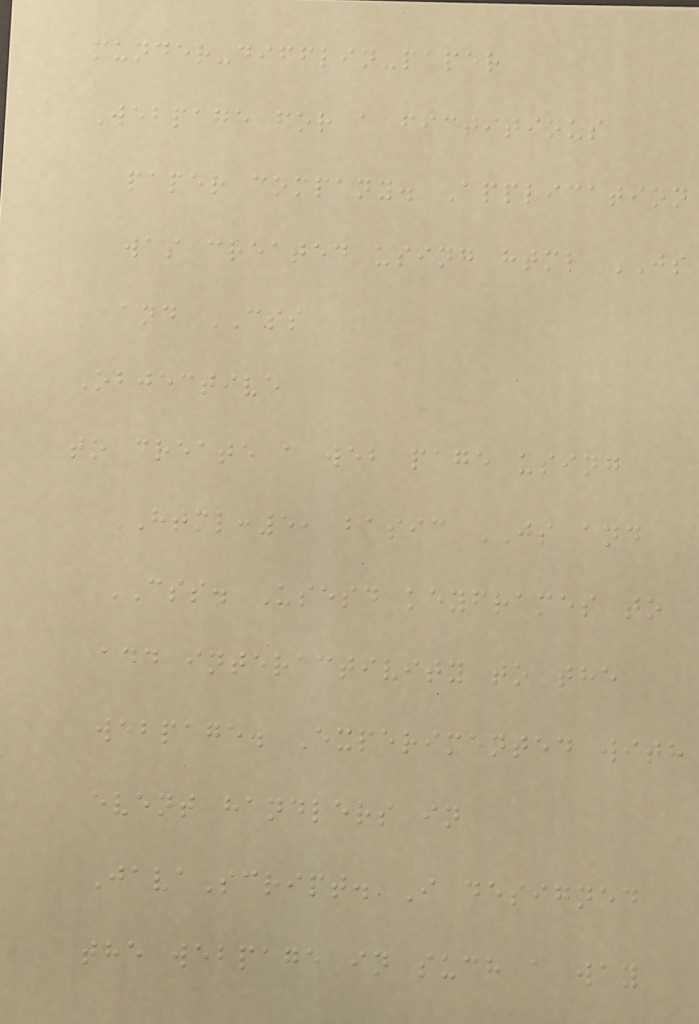munder-difflin-paper
Webpage for a fictitious
paper company. Application
was created using html JS
and CSS
Objective
to create a web page using
HTML:5, basic JS and
CSS. Usesd keyframes to
add interactivity to the
webpage. Experimented with
event handlers in
JavaScript. I designed
the webpage in such a way
